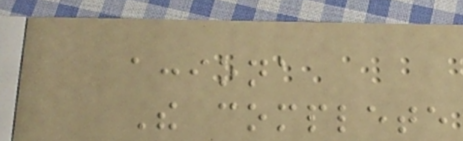acciona
The complete
